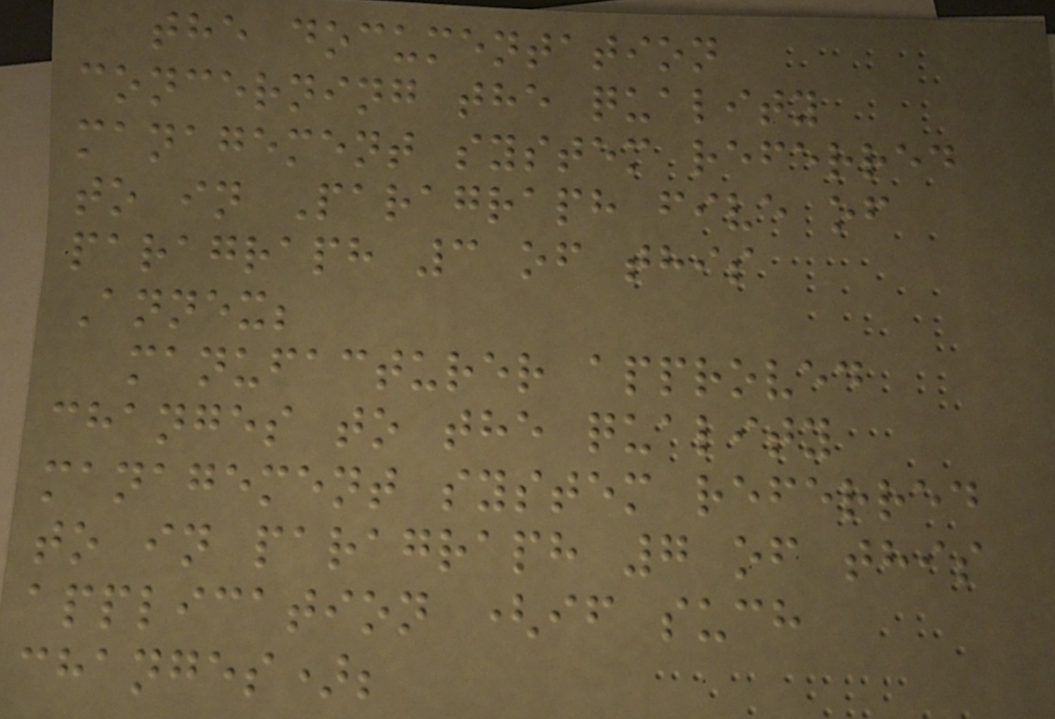the documentation
concerning the quality
management system referred
to in Paragraph five of
paragraph 3 of this
Annex;
manufacturer approved
changes to the quality
management system referred
to in paragraph 7 of this
application (if such
changes);
